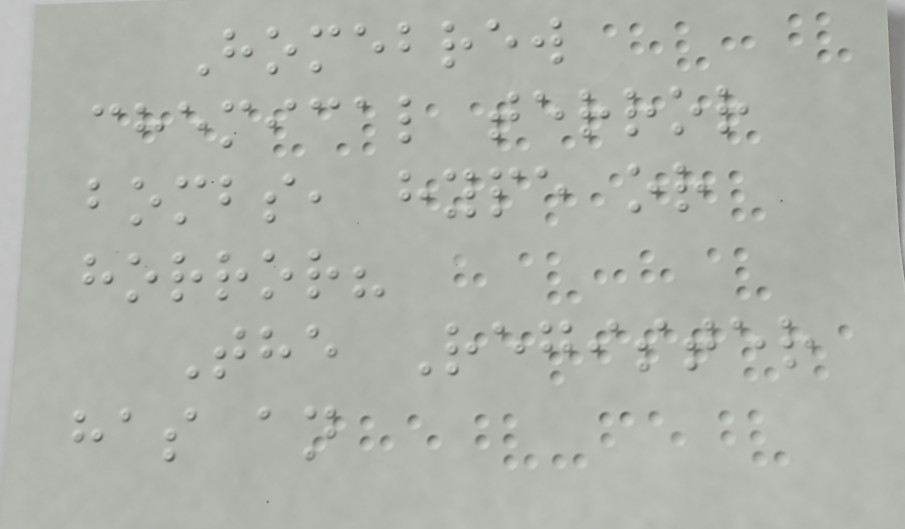Homebrew
chemical terror
bombs, hype or
horror?
The Register
has an
